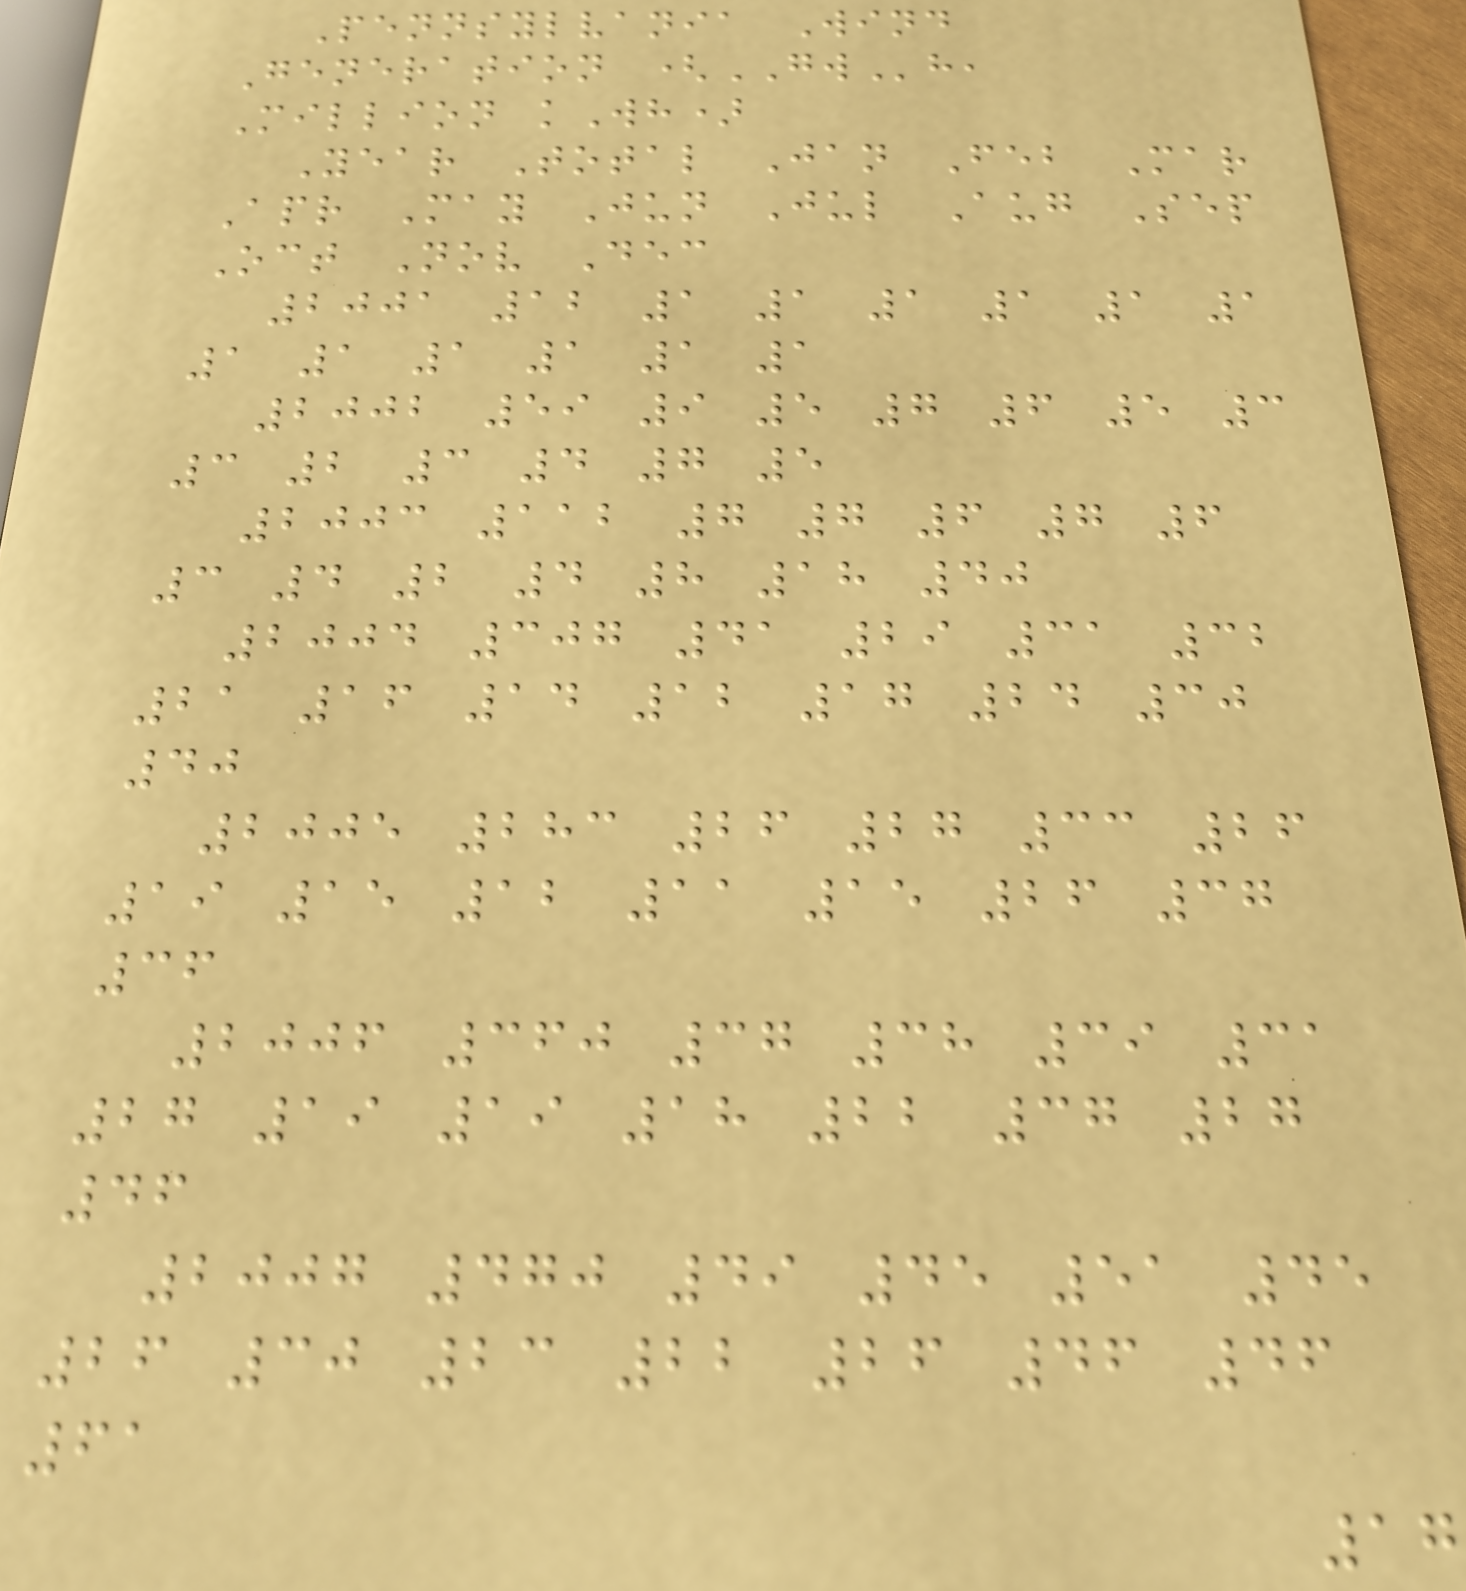Pennsylvania Wind
Generation (GWh,
Million kWh)
Year Total Jan Feb Mar
Apr May Jun Jul Aug Sep
Oct Nov Dec
2001 12 1 1 1 1 1 1
1 1 1 1 1 1
2002 59 9 5 7 6 5 3
3 2 3 4 7 5
2003 112 7 7 6 7 6
3 4 2 4 8 18 40
2004 307 41 29 31 32
21 16 14 12 17 24 30
40
2005 283 26 27 33 26
19 15 12 11 15 26 37
36
2006 360 37 38 39 31
27 19 19 18 22 37 27
46
2007 470 49 45 51 45
26 30 23 22 26 46 46
61
17
